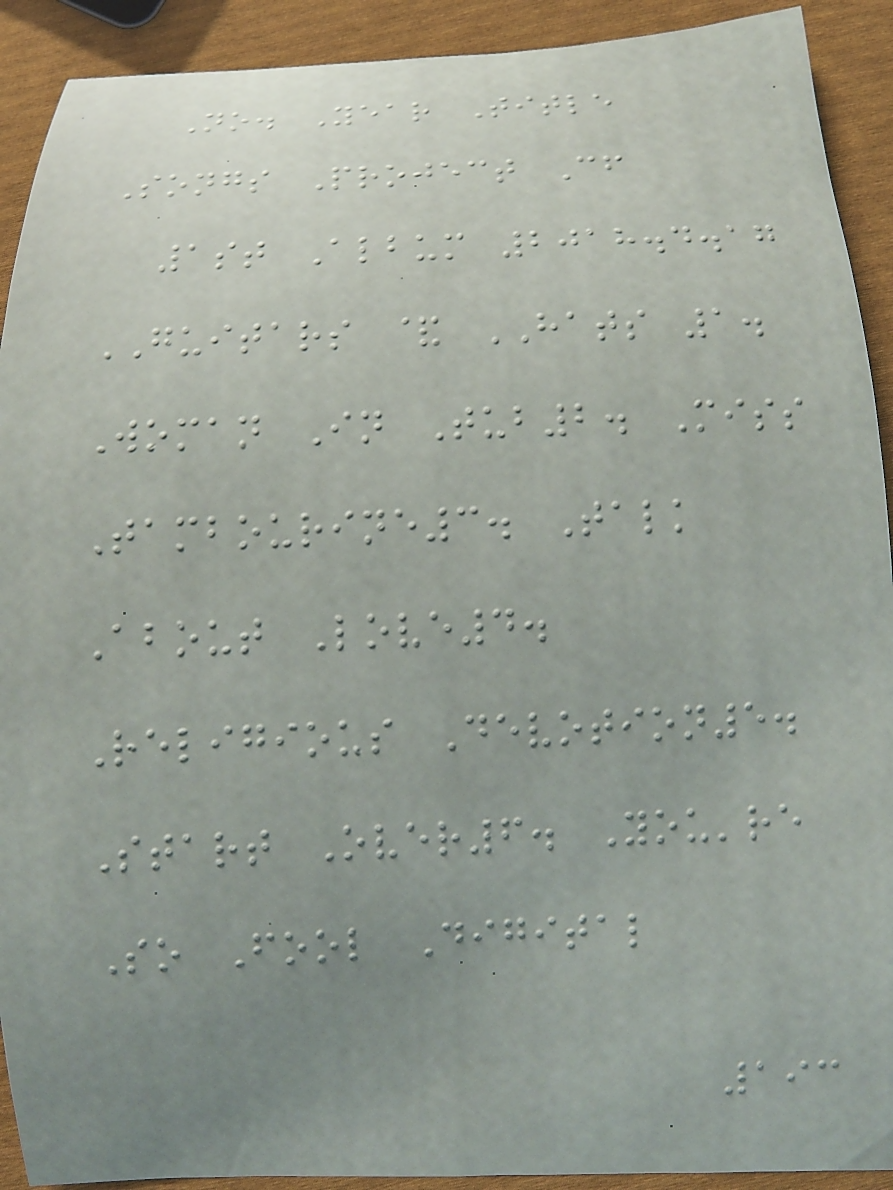No. Year Title
Songs Project Cf
1st Album 2018.4.17
GUITARS & HATS 1.
Woman In Tub2. Miss
Tambourine3. Talk
About Love4.
Religious Devotion5.
Start Over6. You're
So Fool Digital
193
